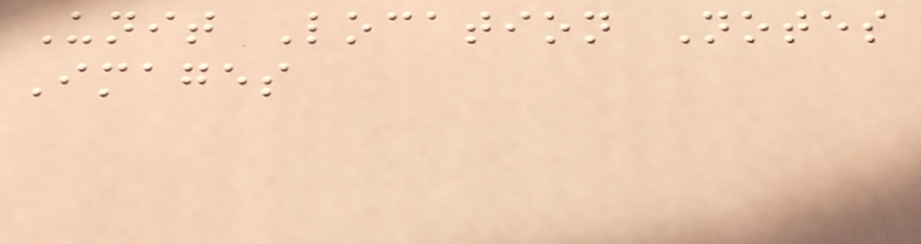Unit Location Notes
Images
